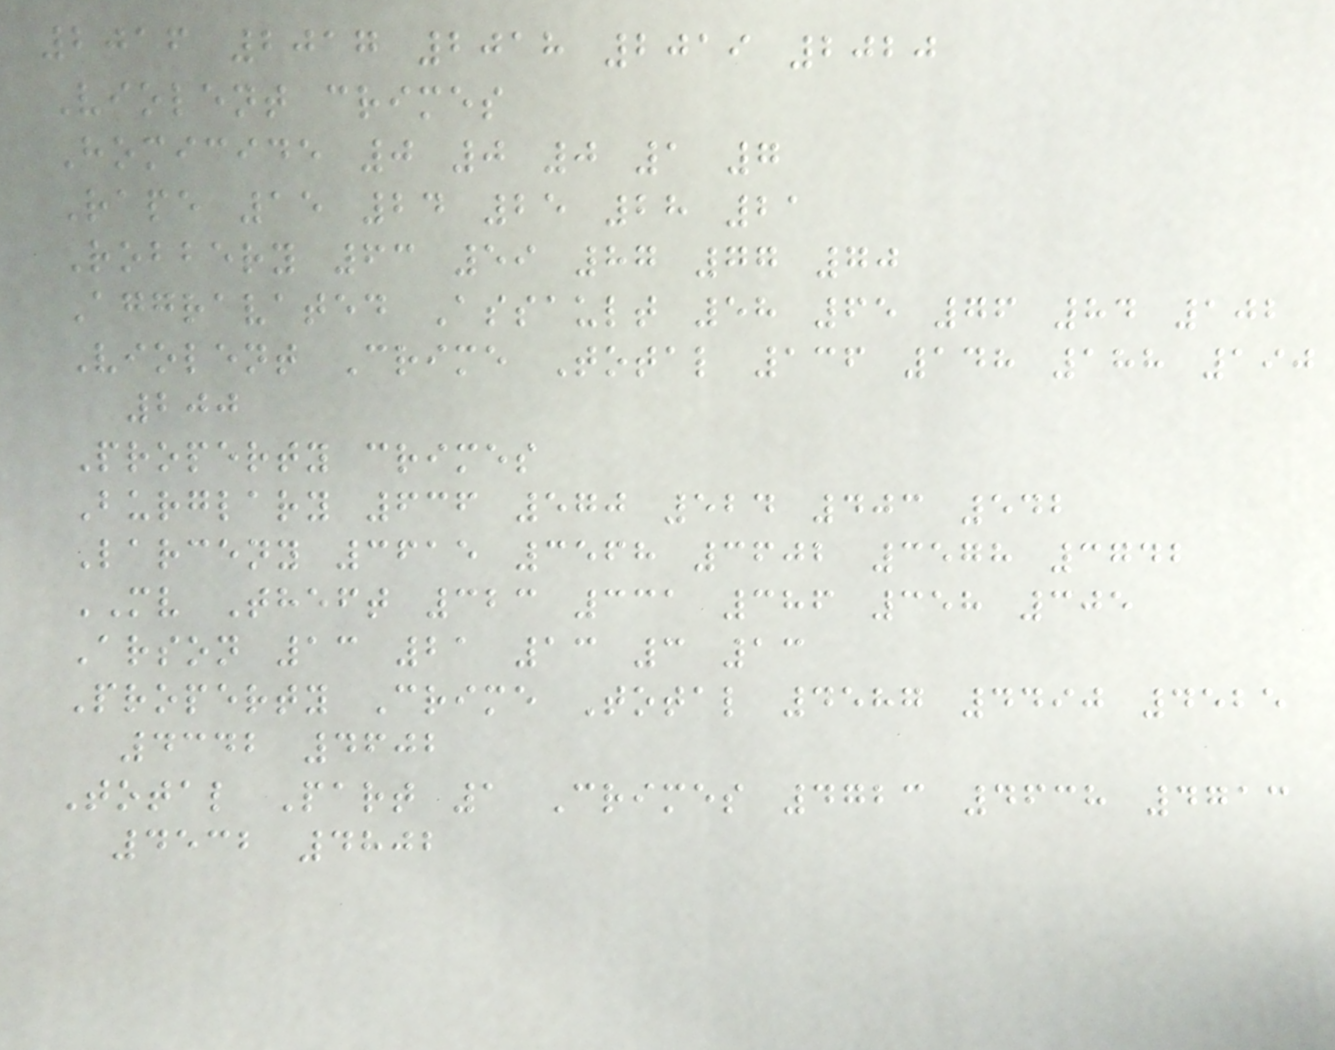2016 2017 2018 2019 2020
Violent crimes
Homicide 0 0 0 1 7
Rape 15 24 25 28 21
Robbery 63 59 87 77 70
Aggravated Assault 58 65 76 84 102
Violent Crime Total 136 148 188 190
200
Property crimes
Burglary 636 570 524 403 542
Larceny 3615 3568 3602 3578 3742
MV Theft 323 331 386 358 305
Arson 13 21 13 3 13
Property Crime Total 4587 4490 4525
4342 4602
Total Part 1 Crimes 4723 4638 4713
4532 4802
